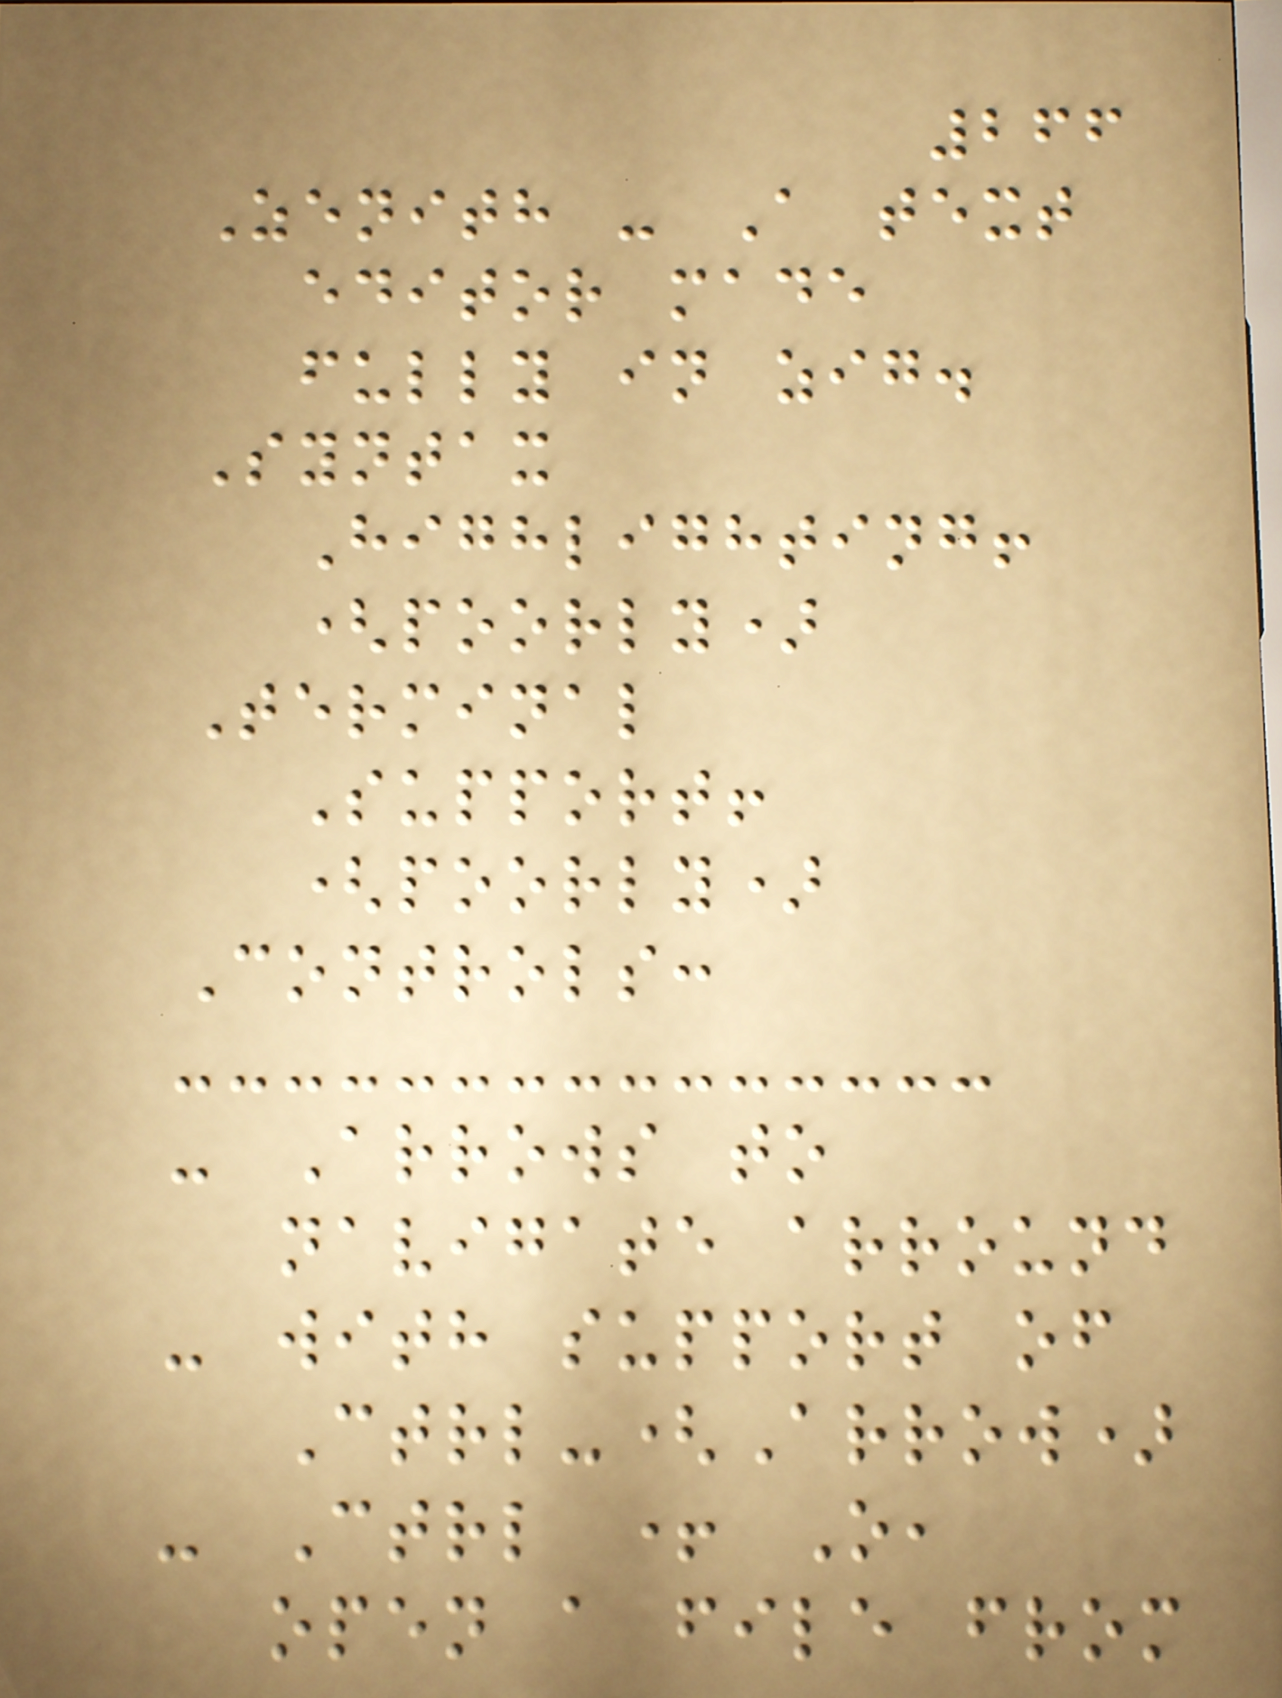266
Zenith - A text
editor made
fully in zig.
Syntax
Highlighting!
(poorly)
Terminal
Support!
(poorly)
Controls:
- Arrows to
navigate arround
- with support of
Ctrl-(Arrow)
- Ctrl + O,
open a file from
